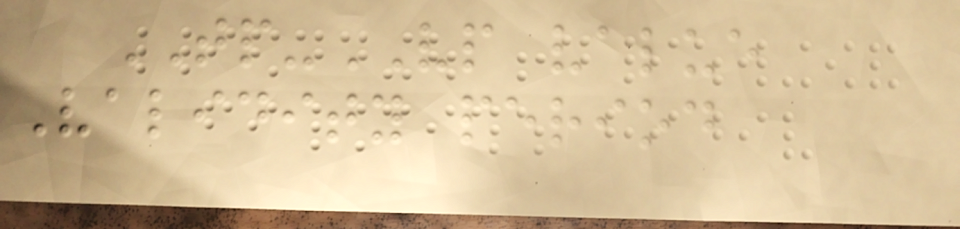TP-VP value
Validity period
